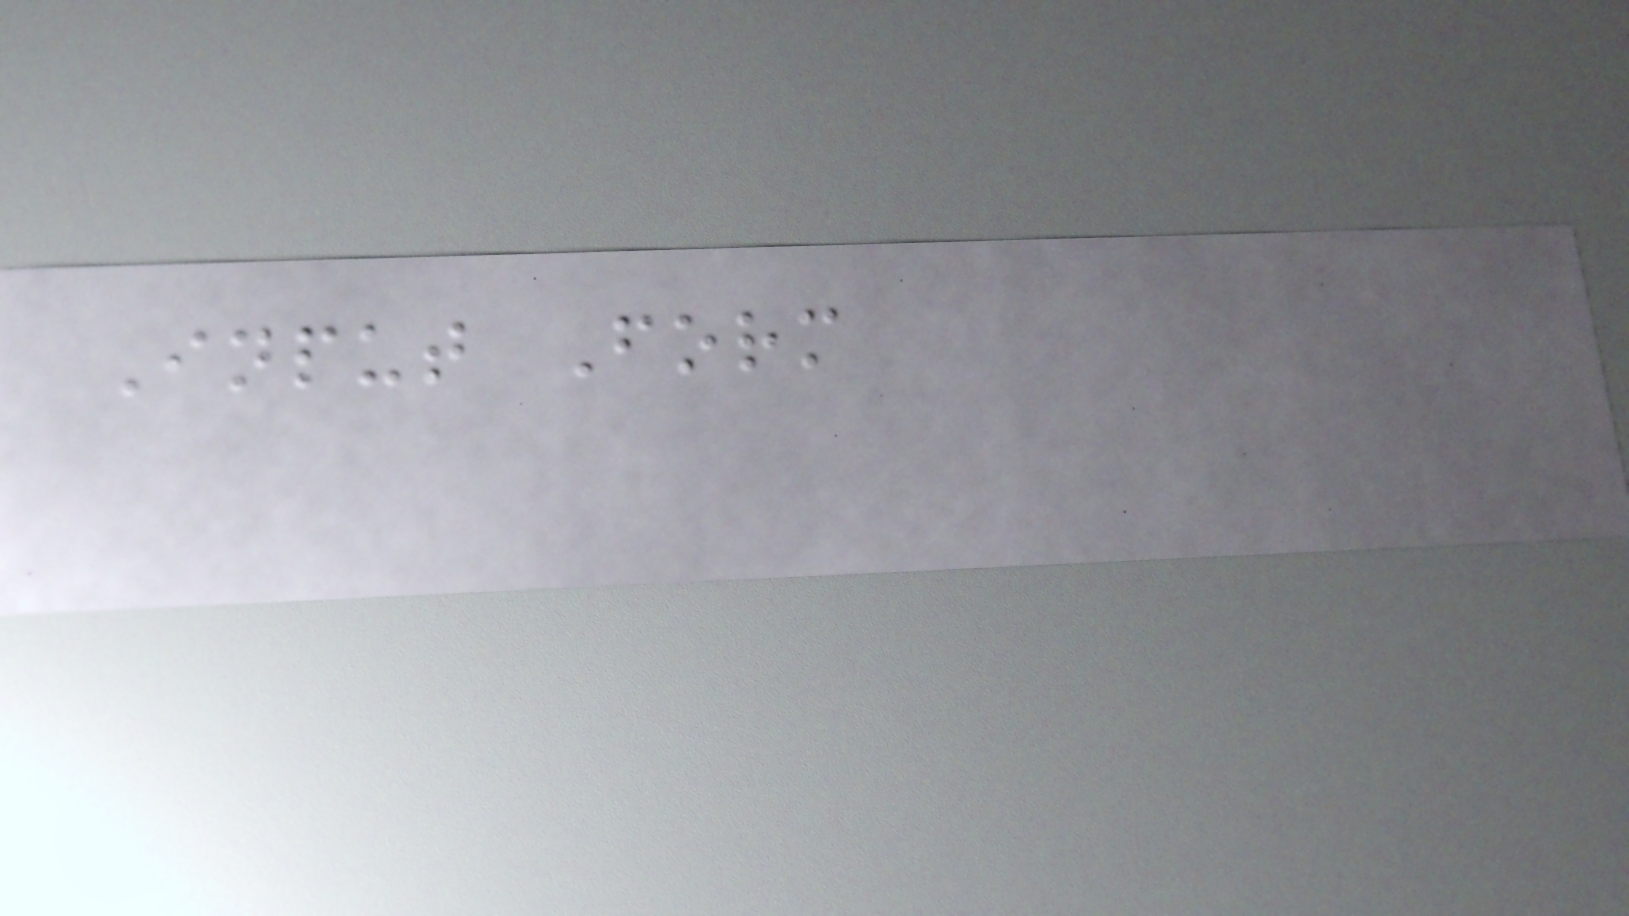Input Form
